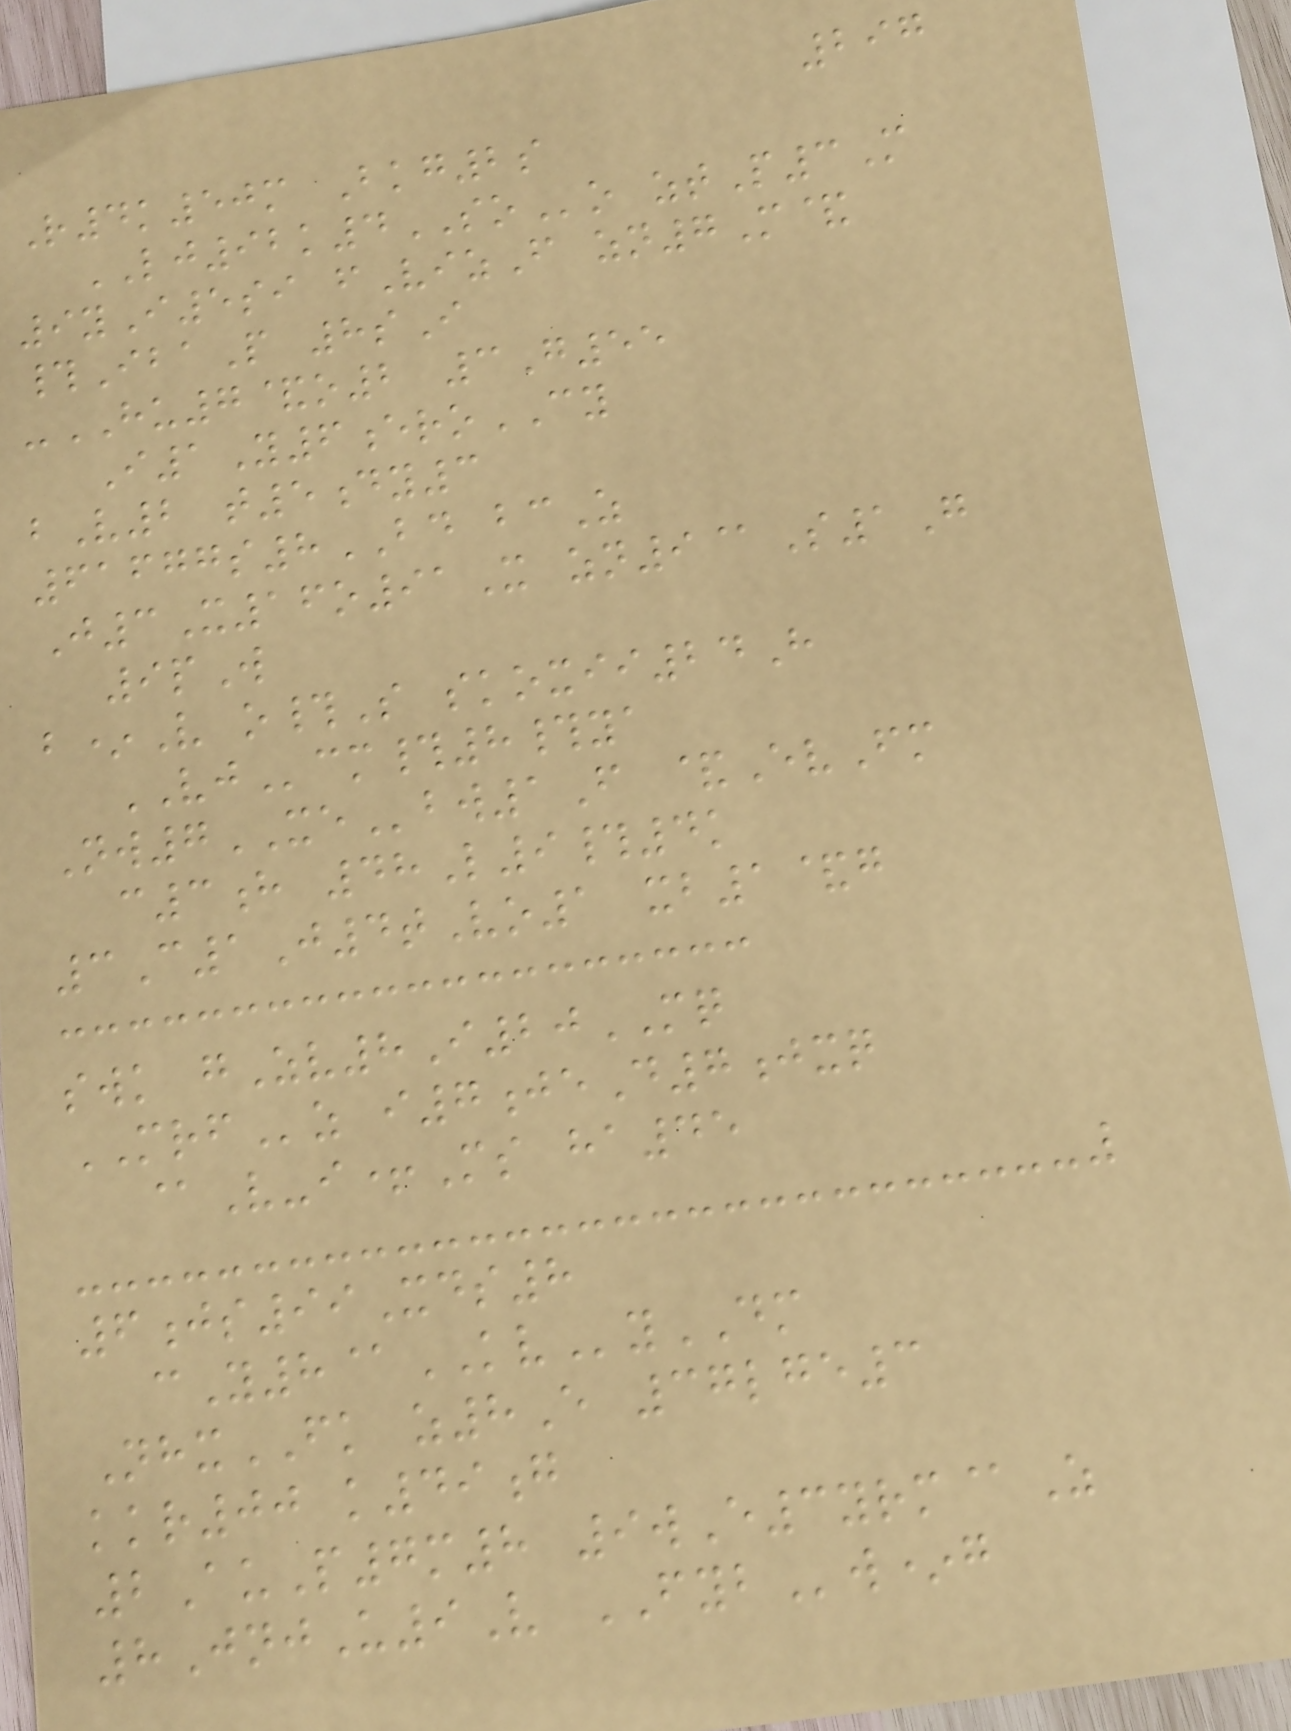297
R4k50m Bkg2s
LJ92k4SOo ztP3M
9yI5si fVizF zn7M&
#IbaP 8sI
-HU7&o2 3G55
I1Y6eroCY
bV2 t5dy3
61677s8BD bcZ
J3X16o91X zn9@S1G
9pW
b*V o#S skoxii24H
VJcm#8#ya
Nw7XEbw1F &EvFm
c3h 48L9#4k
3C1J4tVo1 xb1&g
swk gZv8I20MQ
MRFz i7jeD7jxq
@V-i+Ms ha45
6js99Xds8
cY8@KVyDM
NhxFK z8E 37lge3
kkr00 k49g
2AuP7m8 9wE3yrm@Z
8JnjU9V FYBw*g
